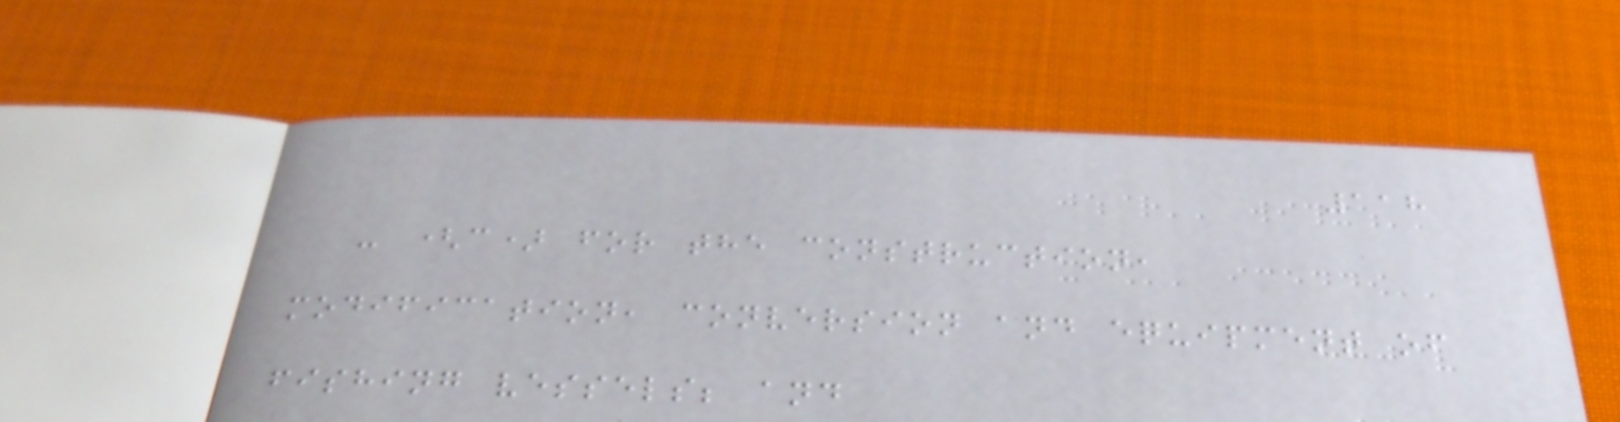118
- (c) for the construction,
modification, conversion and equipment of
fishing vessels; and
